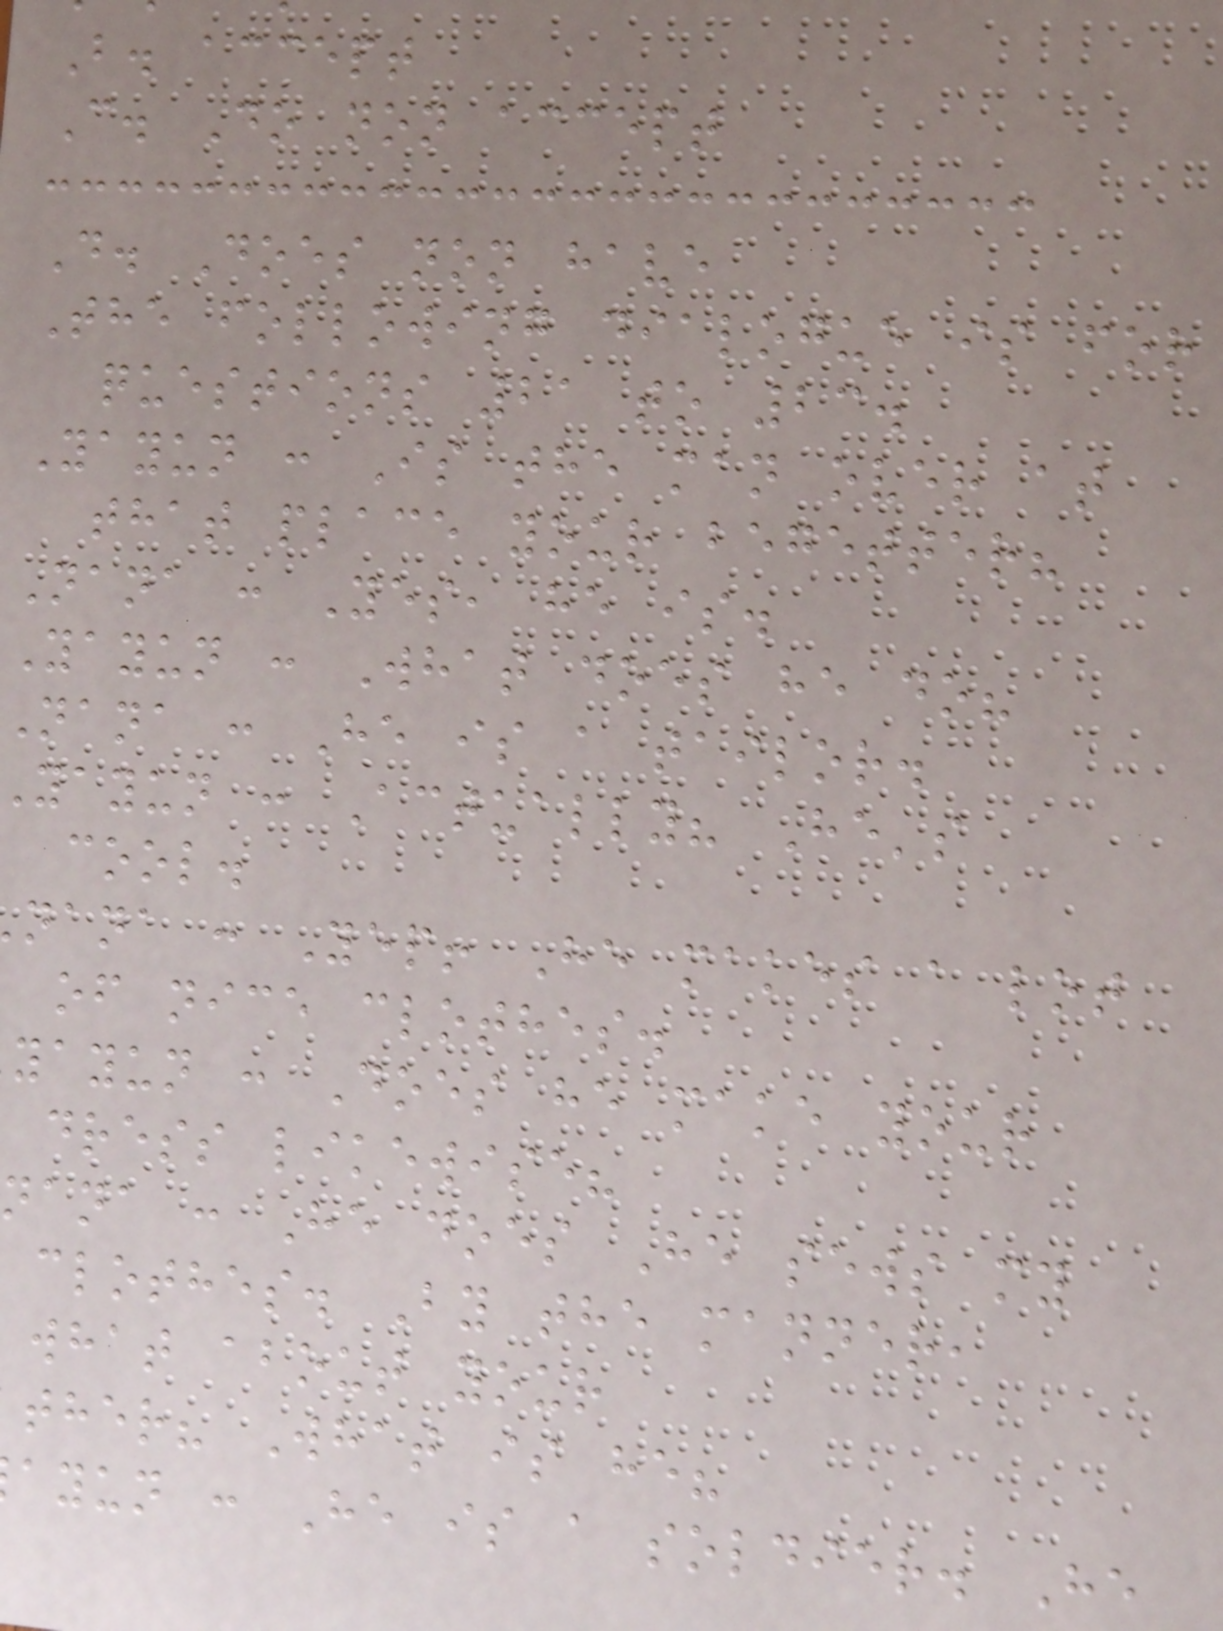B. accept
C. Do non accept
D. Does non have
The following dialogue is for
questions 21 to 23.
Yayun : Is the man over at
that place your begetter?
Nana : Yes, he is.
Yayun : What does he do?
Nana : He is a tailor.
yayun : Actually? He's
cool.
nana : Yep! He makes a lot
of nice clothes.
yayun : Does he make your
dress likewise?
nana : He does He sews my
clothes. By the manner,
what about your
ther? What is he?
ayun : He is a soldier. He
